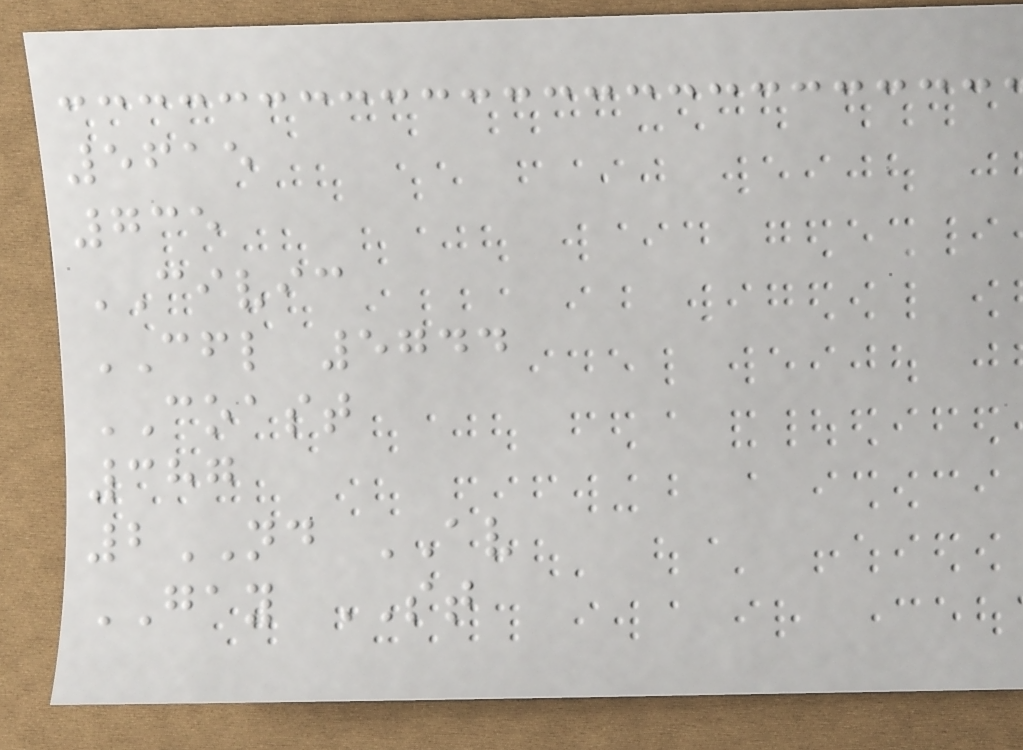5615
735
CIVIC
CFL 5744
COAST
387
2ND AV
GAY ST
